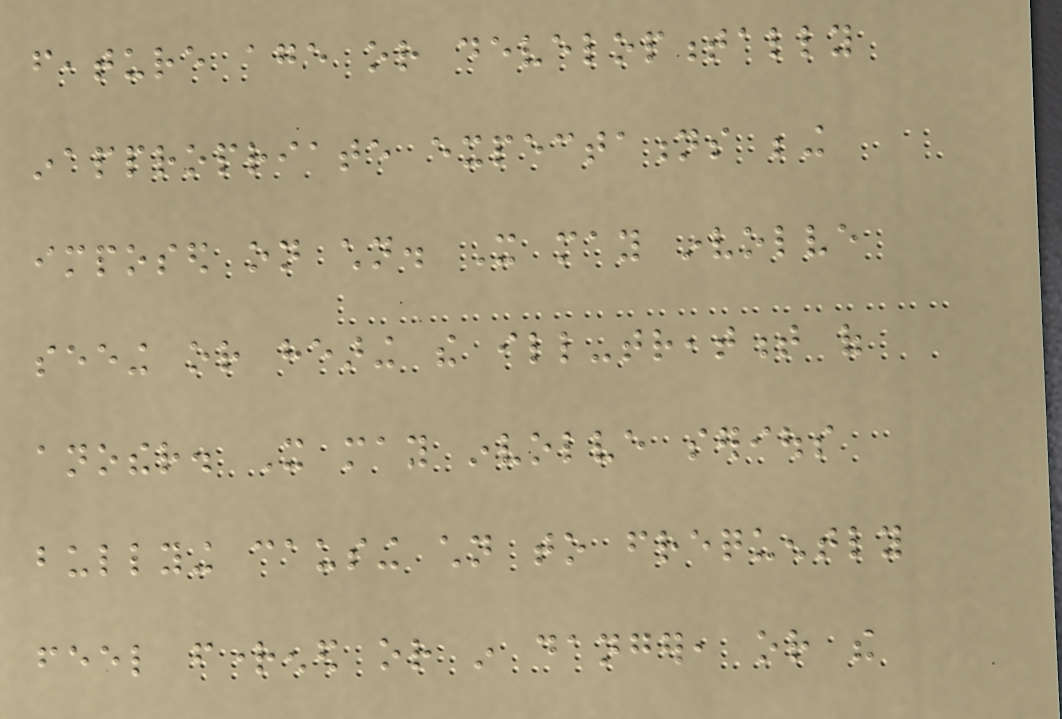feature age or developmentally
inappropriate expectations being
imposed on children. It may involve
seeing or hearing the ill-treatment of
another. It may involve serious
bullying causing children to frequently
feel frightened or in danger, or the
